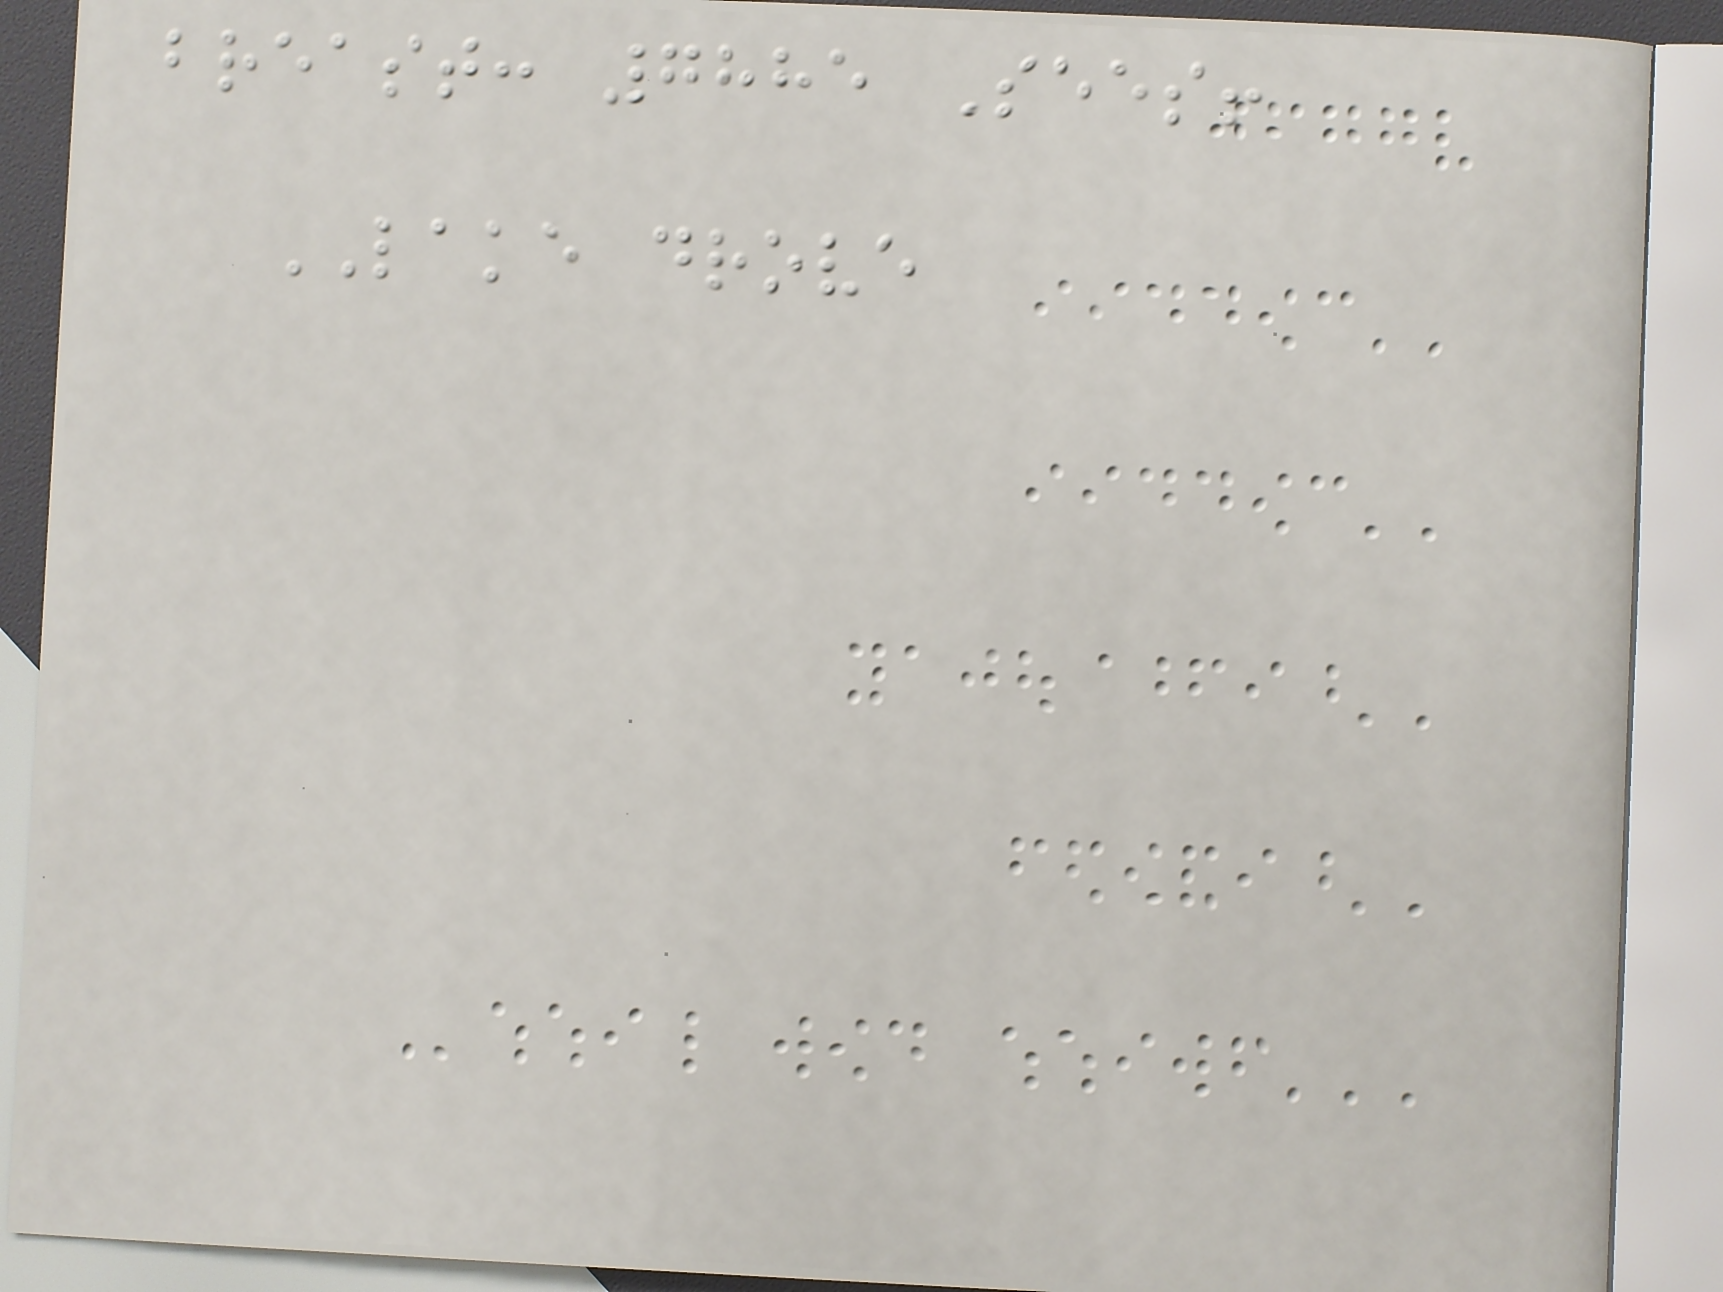breast: 7885 Sees!
LAKE drove
